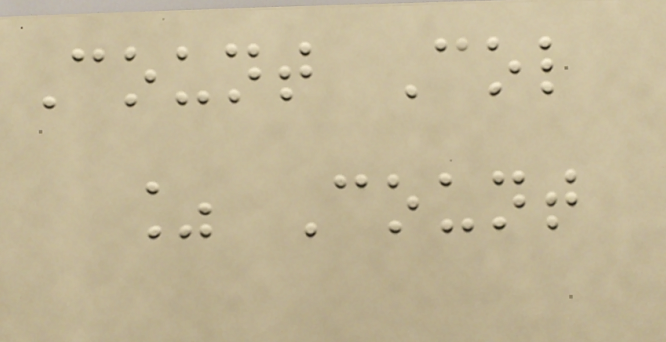Count Col
% Count
